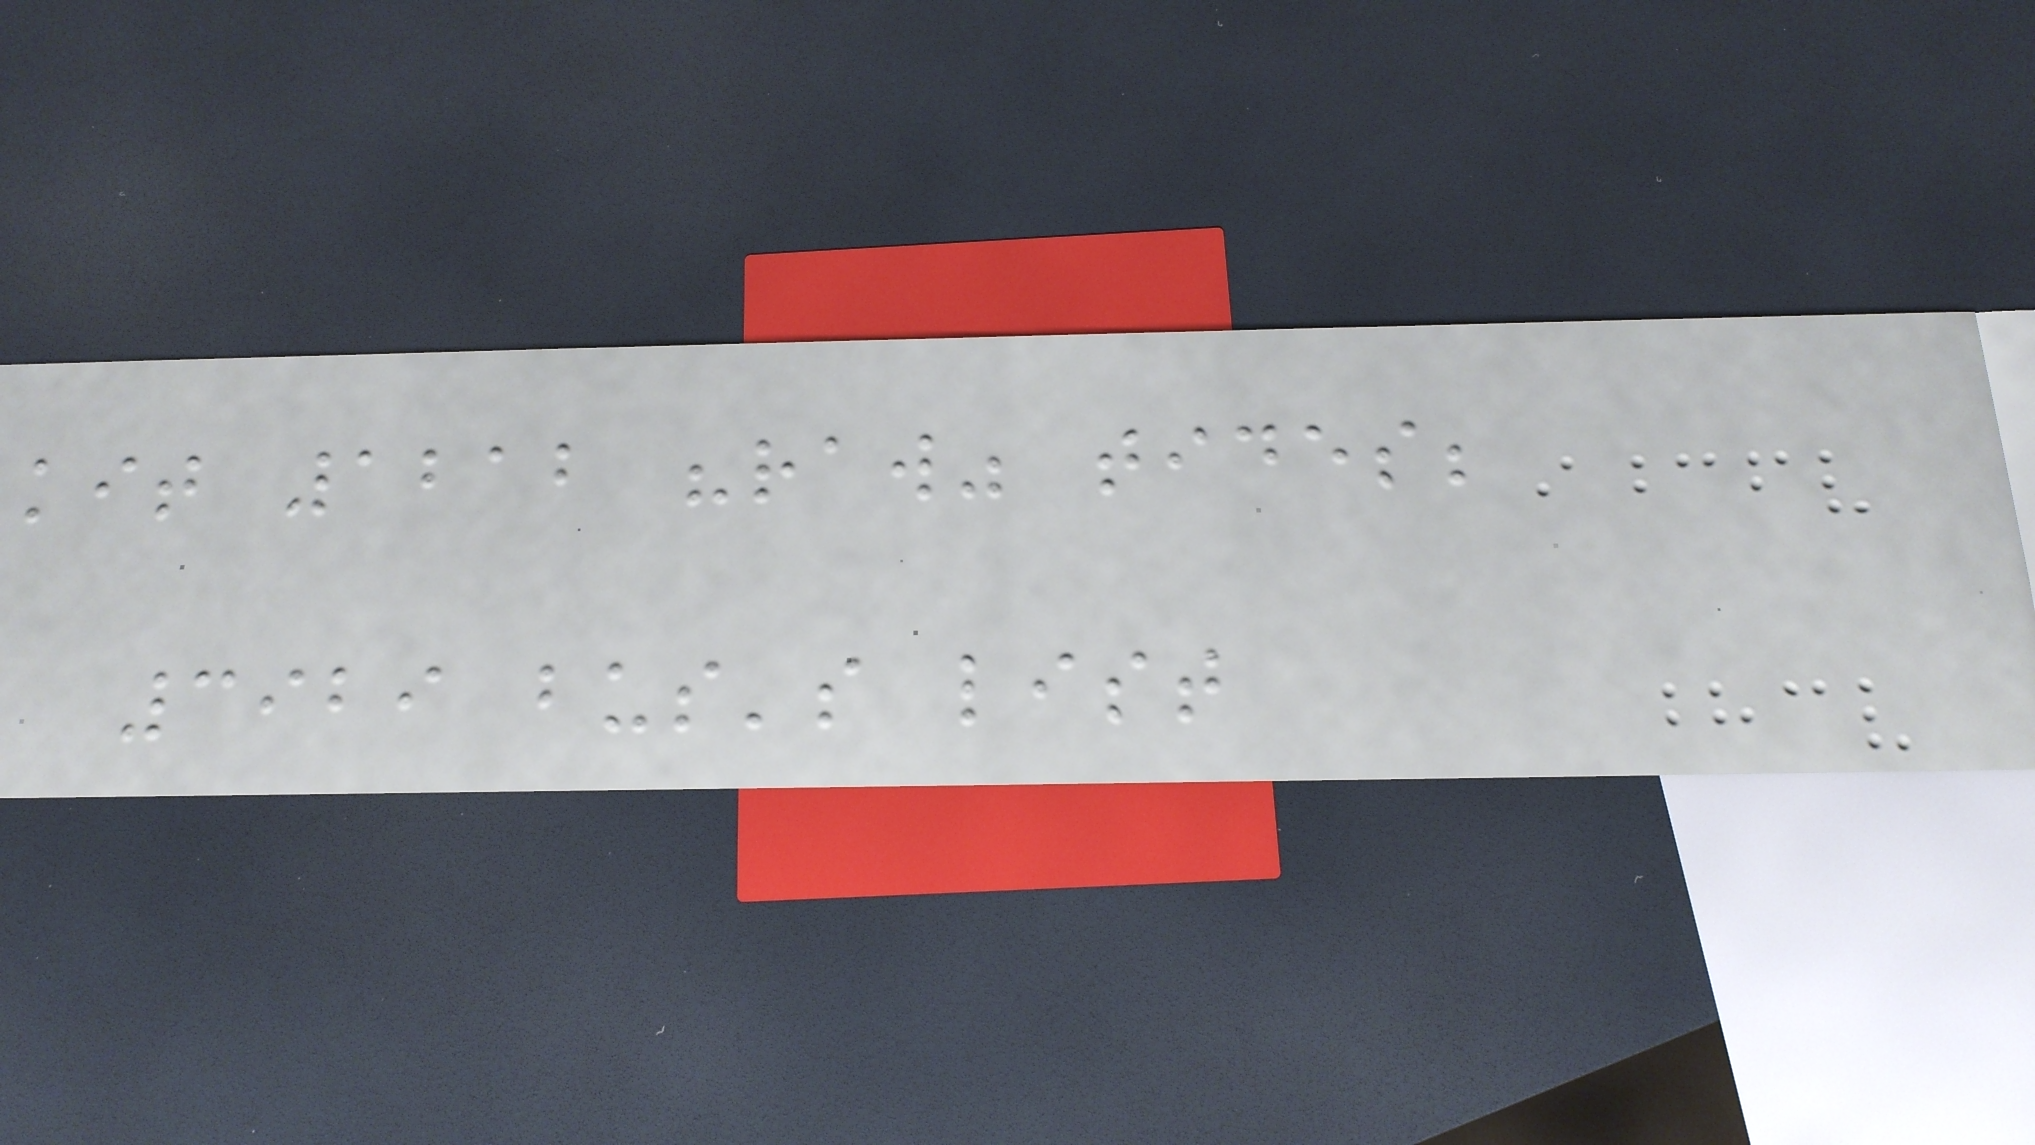kit 1212 "raw" tides;
3929 bus's list
